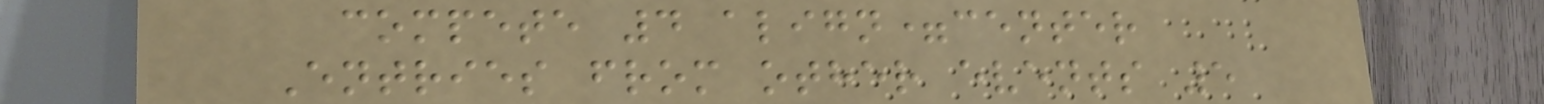compete 4 align=center
Entries from other events 5
